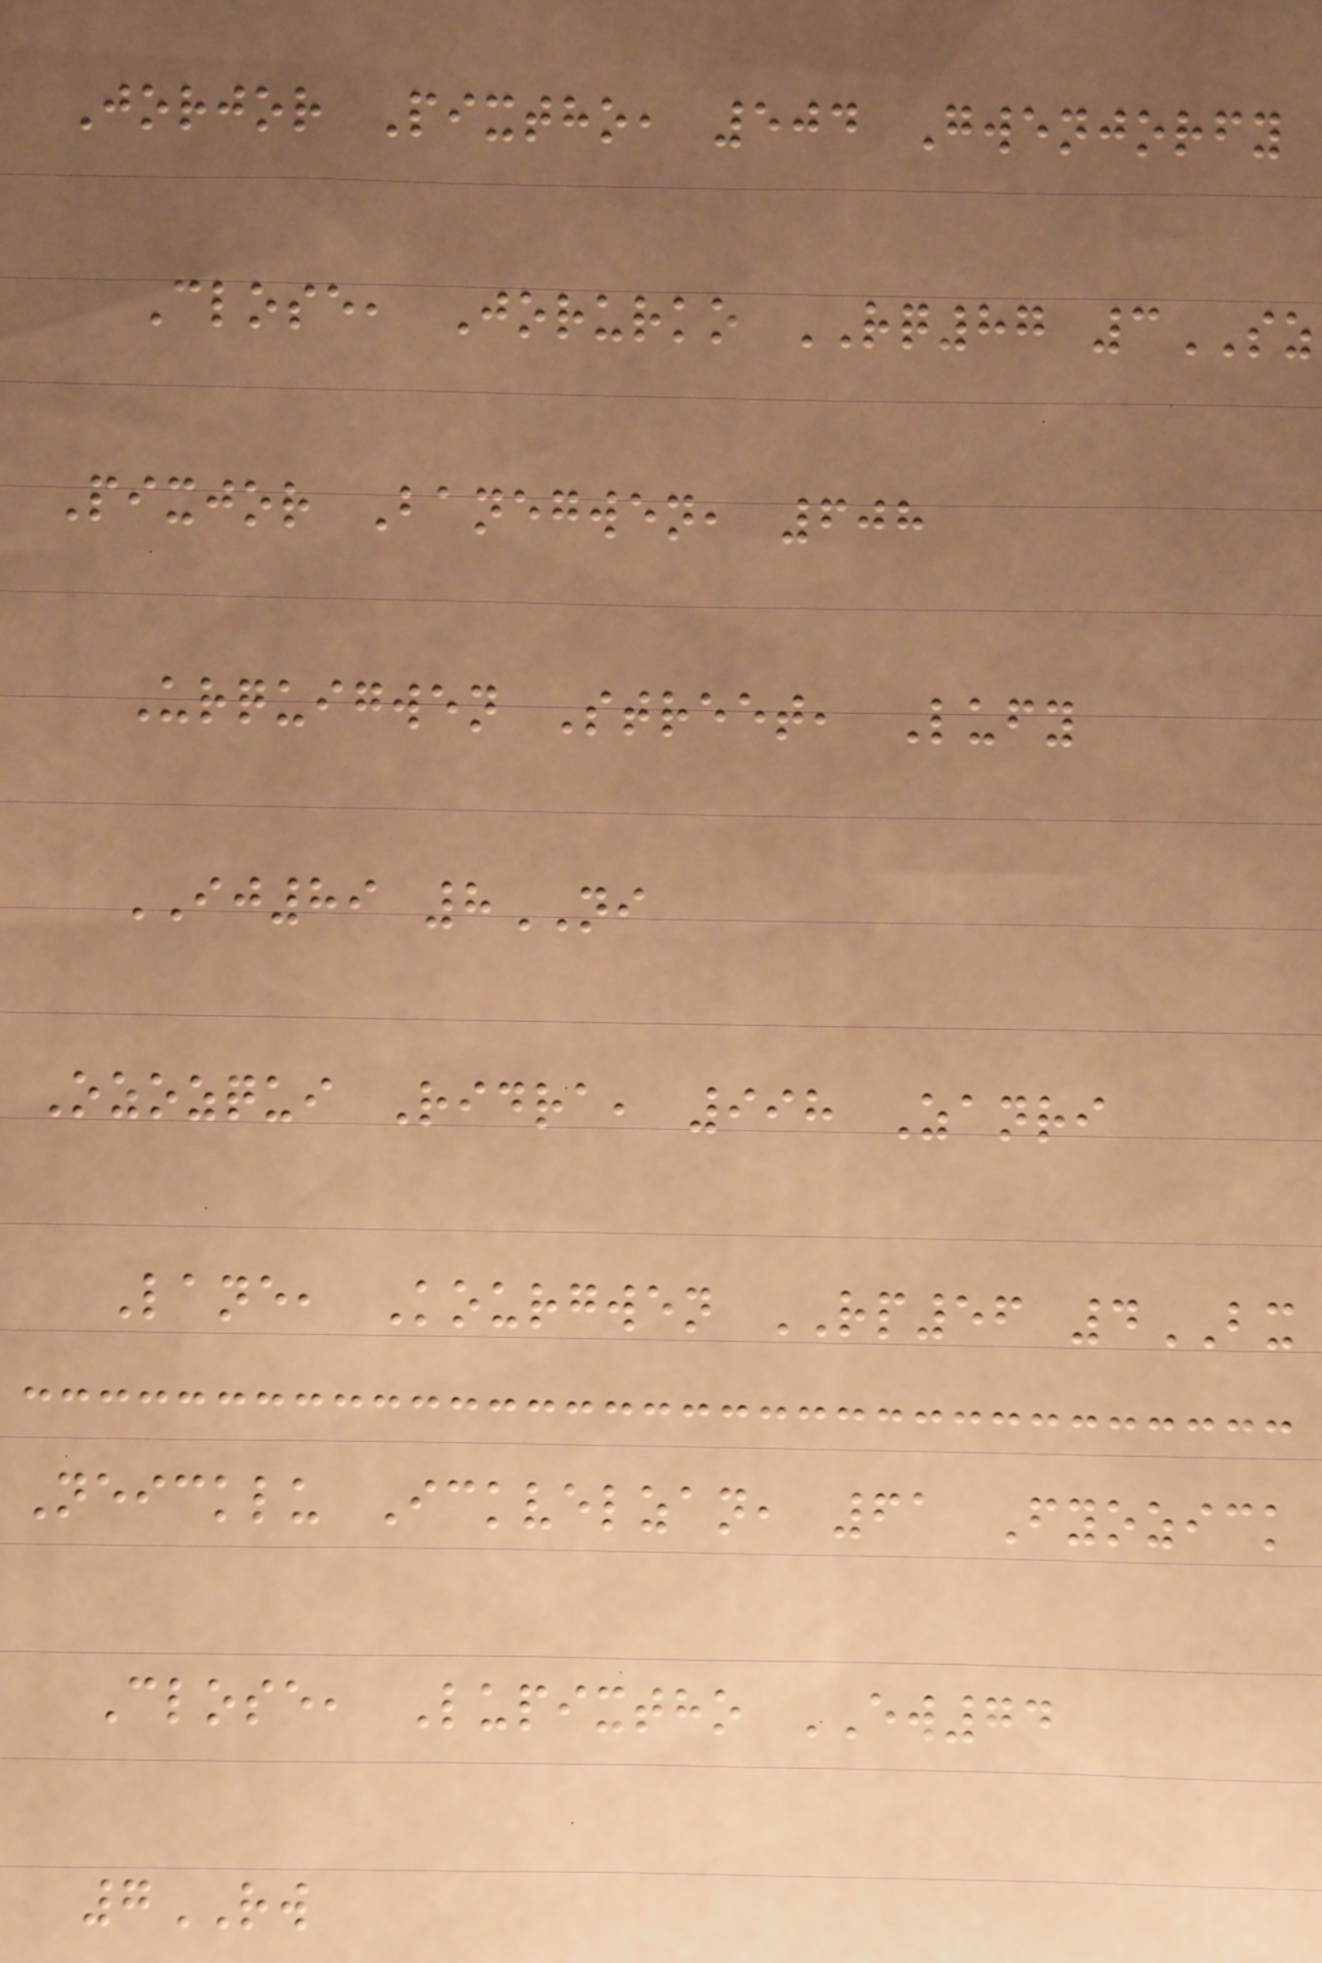Jorjor Pixtho, 504 Gwenjorfy
Close, Jorurko RQ87 3SZ
Pixjor Banegwen, 608
Urquigwen Street, Lufy
IJ89 8NI
Ozozqui Ridra, 998 Zanri
Lane, Kourgwen RP56 4BX
Neicklu Ickvelzan, 61 Fyozick
Close, Lupixtho EW74
7RW
